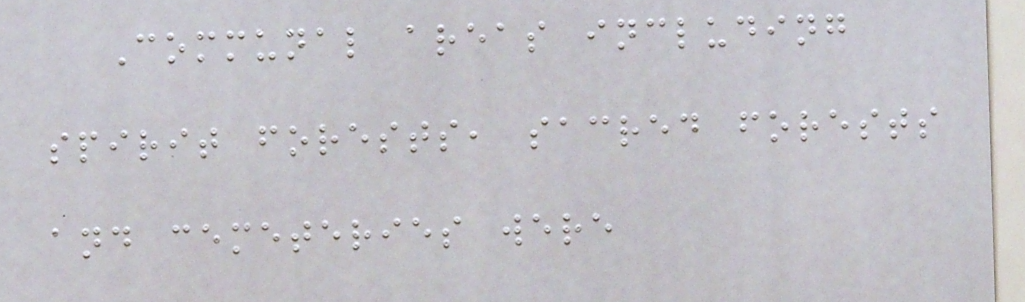Communal areas including
spirit forests, sacred forests
and cemeteries were
